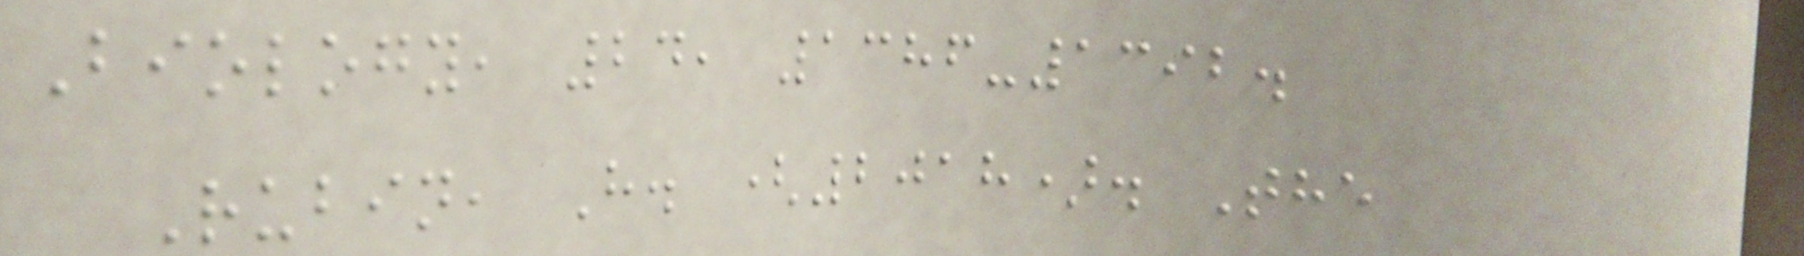Biology, 24, 1386-1392.
Rubin, H. (2018). The
